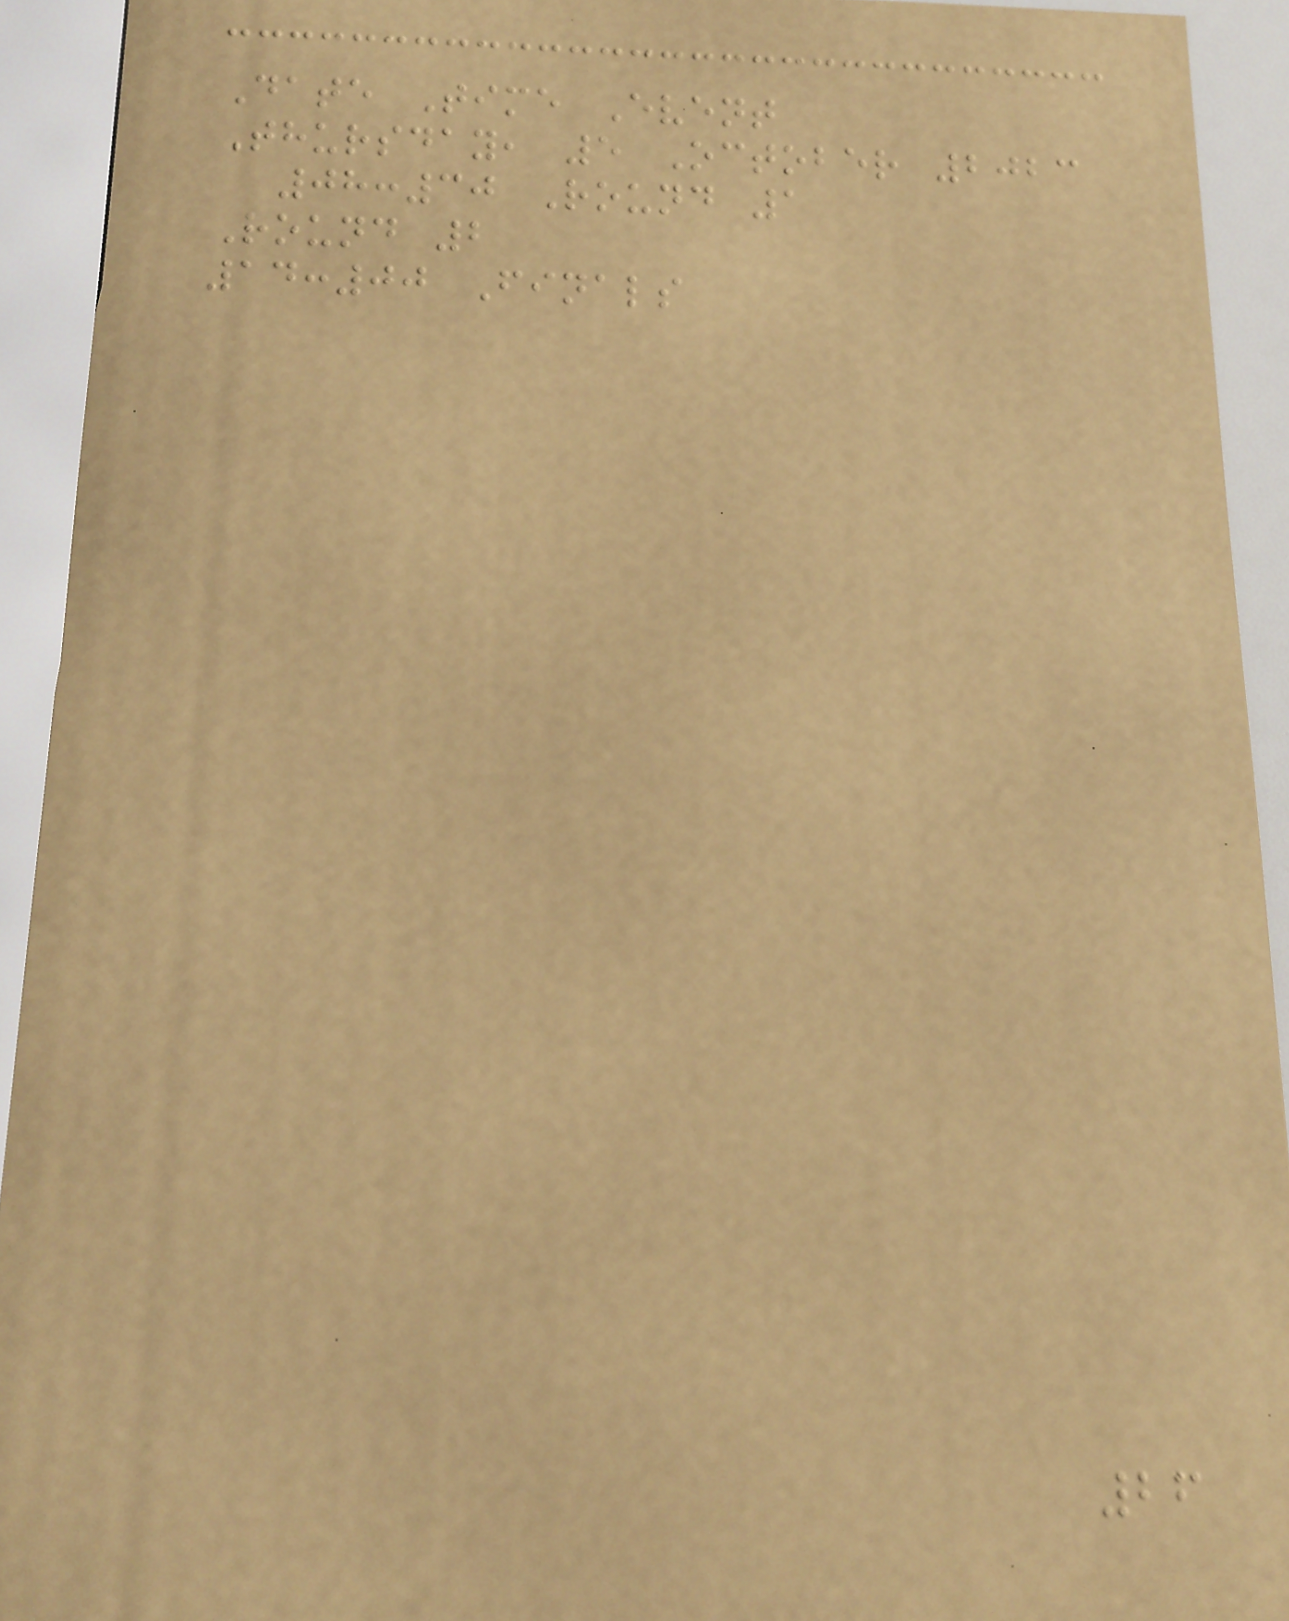Date Time Event
Thursday, 5 October 2023
08:30 Round 1
Round 2
14:00 Finals
26
